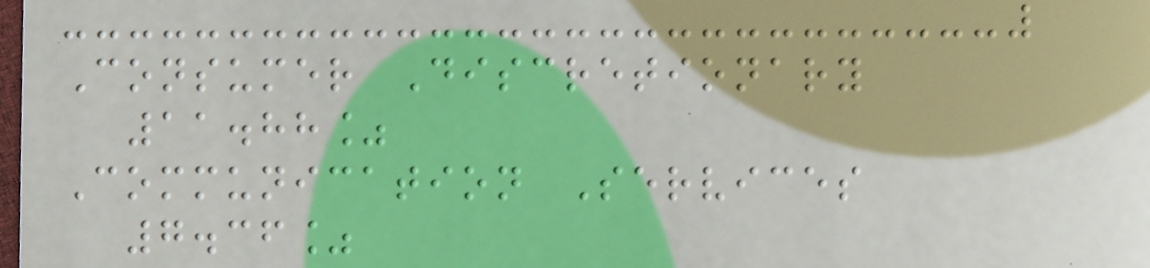Consumer Discretionary
11.88%
Communication Services
7.36%
